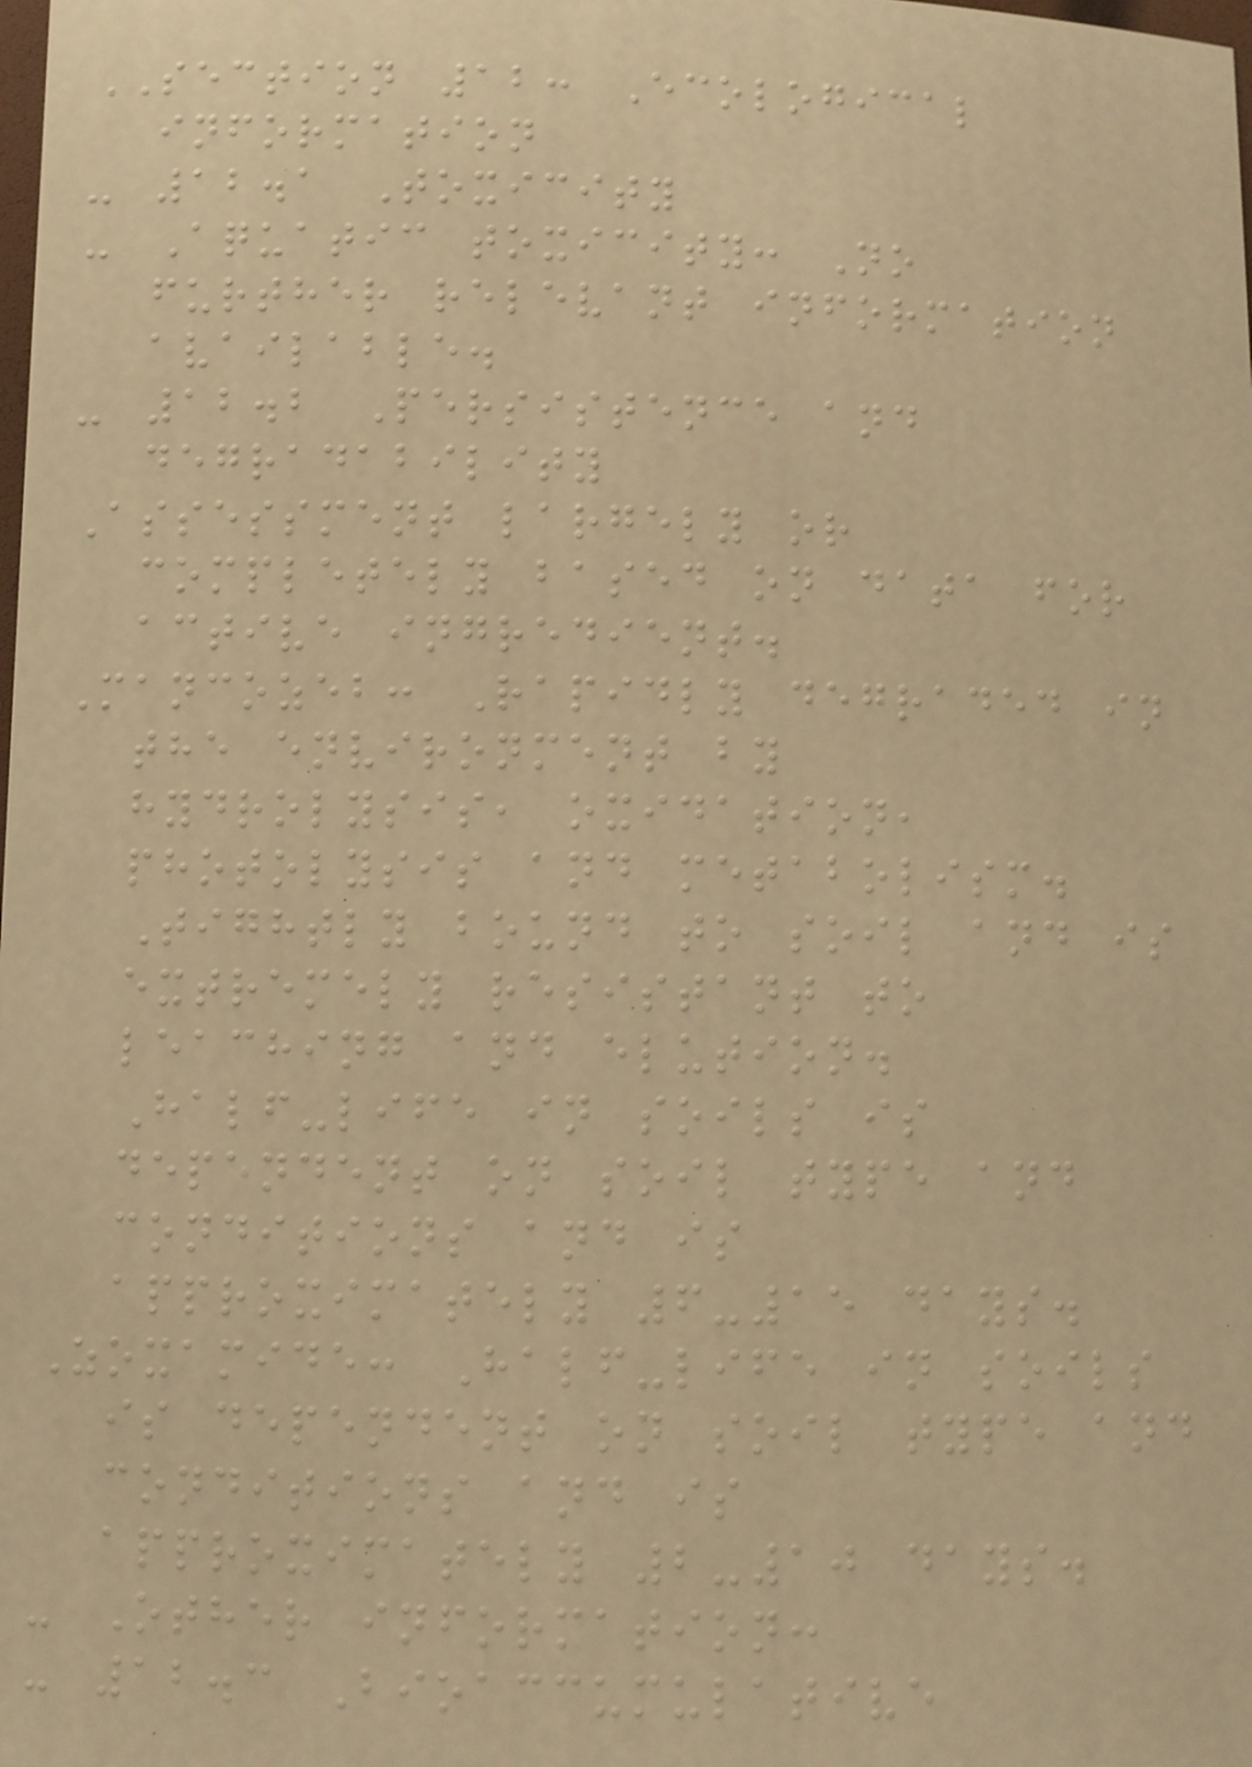SECTION 12: Ecological
information
- 12.1 Toxicity
- Aquatic toxicity: No
further relevant information
available.
- 12.2 Persistence and
degradability
Assessment largely or
completely based on data for
active ingredient.
Mancozeb: Rapidly degraded in
the environment by
hydrolysis, oxidation,
photolysis and metabolism.
Tightly bound to soil and is
extremely resistant to
leaching and elution.
Half-life in soils is
dependent on soil type and
conditions and is
approximately 6-15 days.
Zoxamide: Half-life in soils
is dependent on soil type and
conditions and is
approximately 2-10 days.
- Other information:
- 12.3 Bioaccumulative
